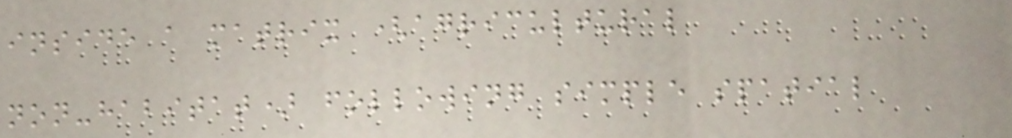inside a matrix (agricultural
non-habitat) following simple spatial
